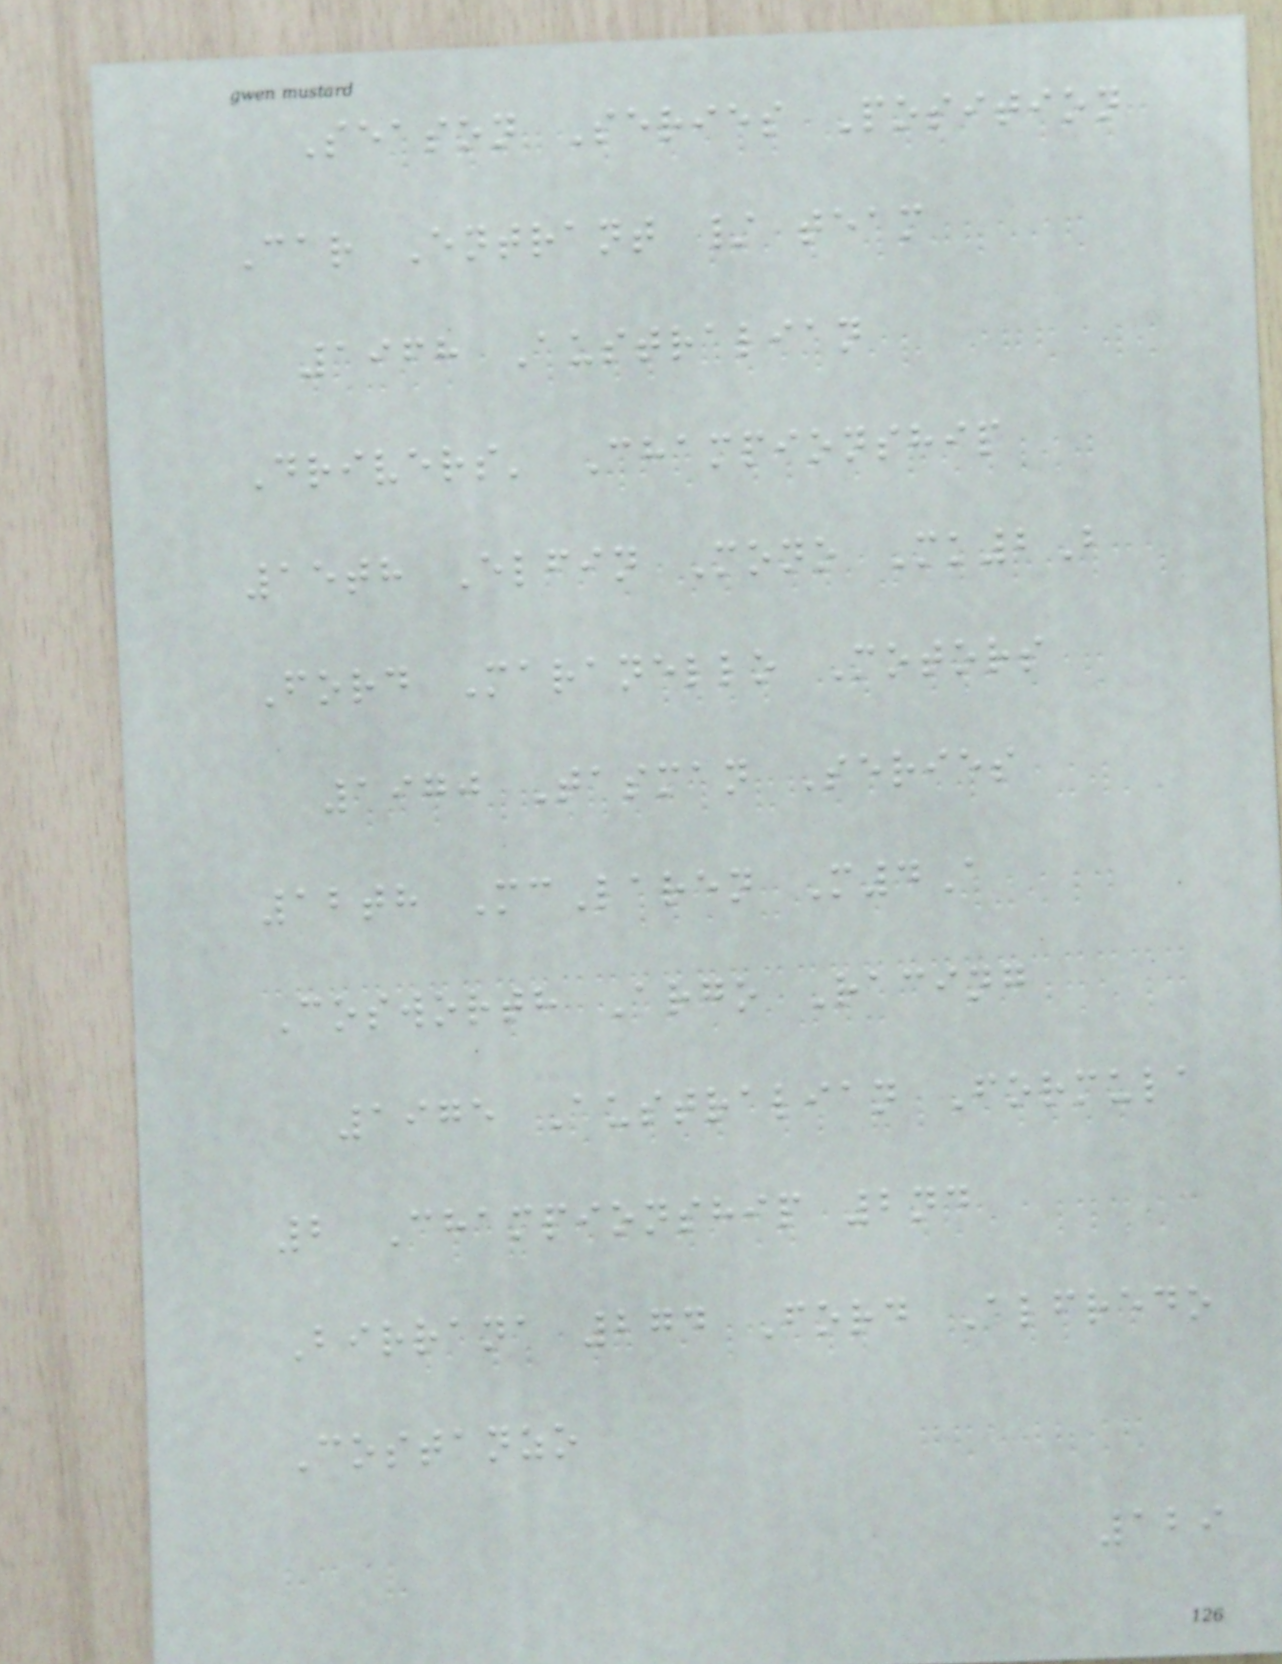Season Series Position
Car Entrant / team
1968 Australian
Drivers' Championship
15th Elfin Mono Mk2B
Ford Maranello Motors
1970 Tasman Series
12th McLaren M4A
Cosworth Argo Racing
1975 Australian Formula
2 Championship 2nd
Birrana 274 Ford Alfredo
Costanzo
129
